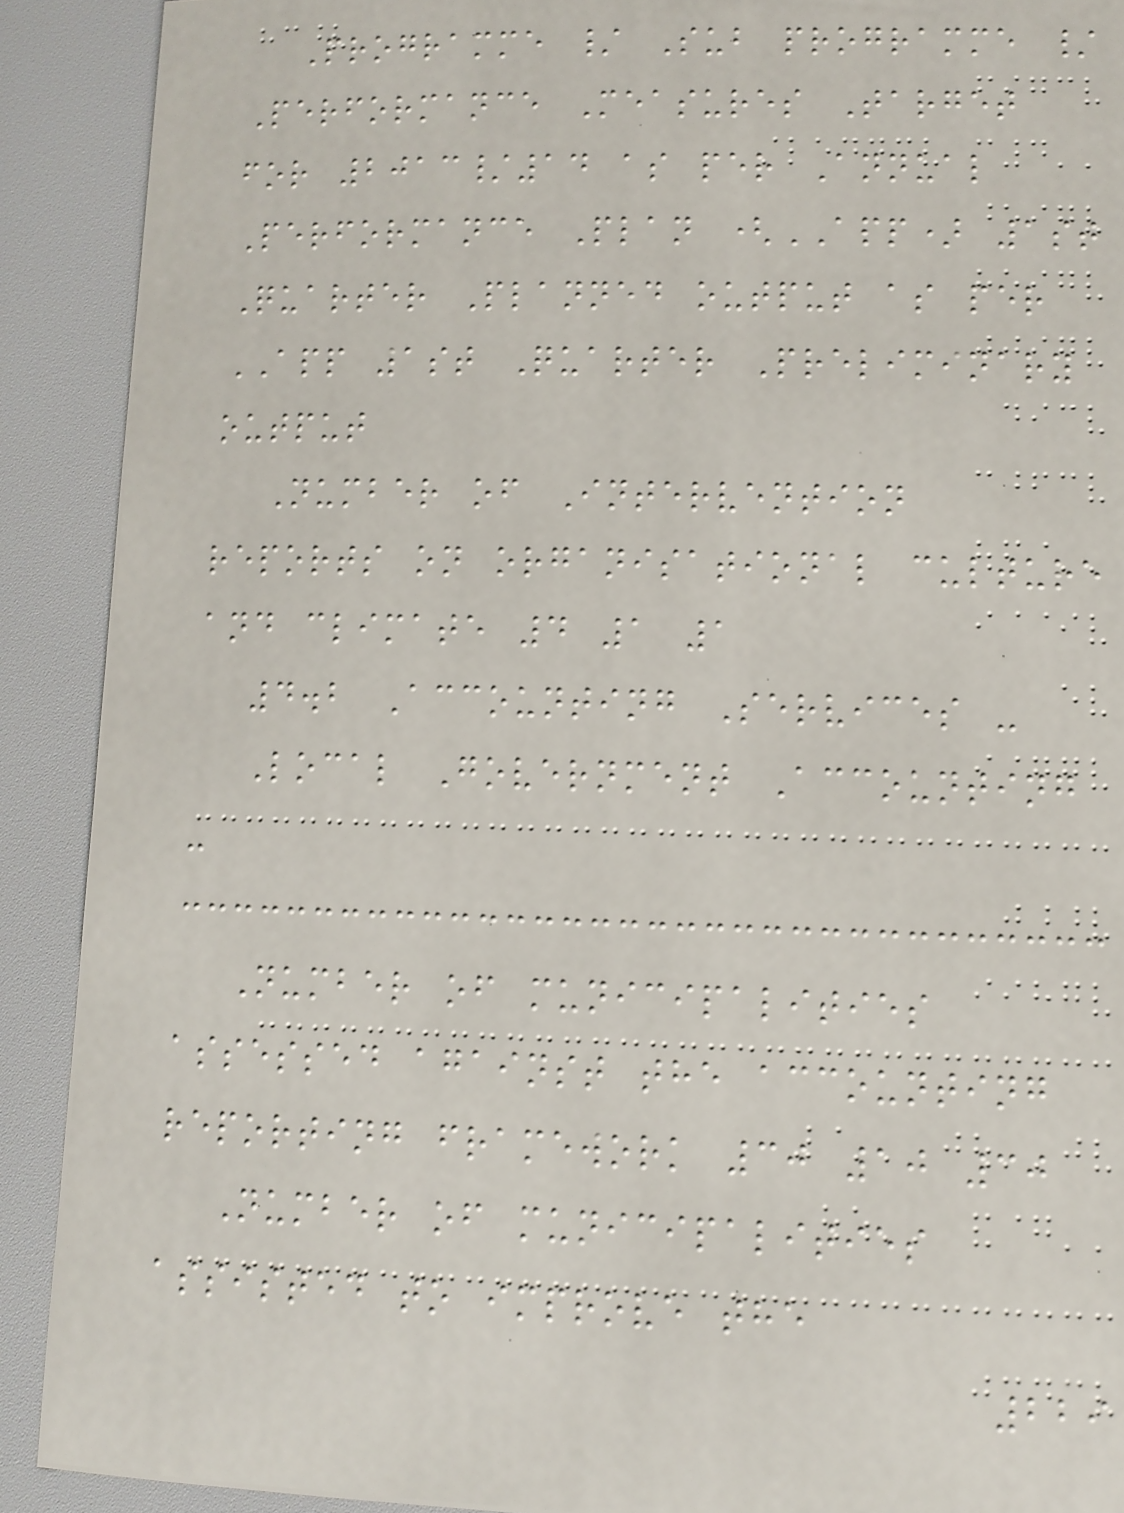Programme / Sub programme /
Performance Measures Target
for 2013/14 as per Annual
Performance Plan (APP) 1st
Quarter Planned output as per
APP 1st Quarter Preliminary
output
Number of Intervention
reports on organisational culture
and climate 4 1 1
4.2 Accounting Services -
Local Government Accounting
-
Number of municipalities
assessed against the accounting
reporting framework 30 10 30
Number of municipalities
assisted to improve the
229
